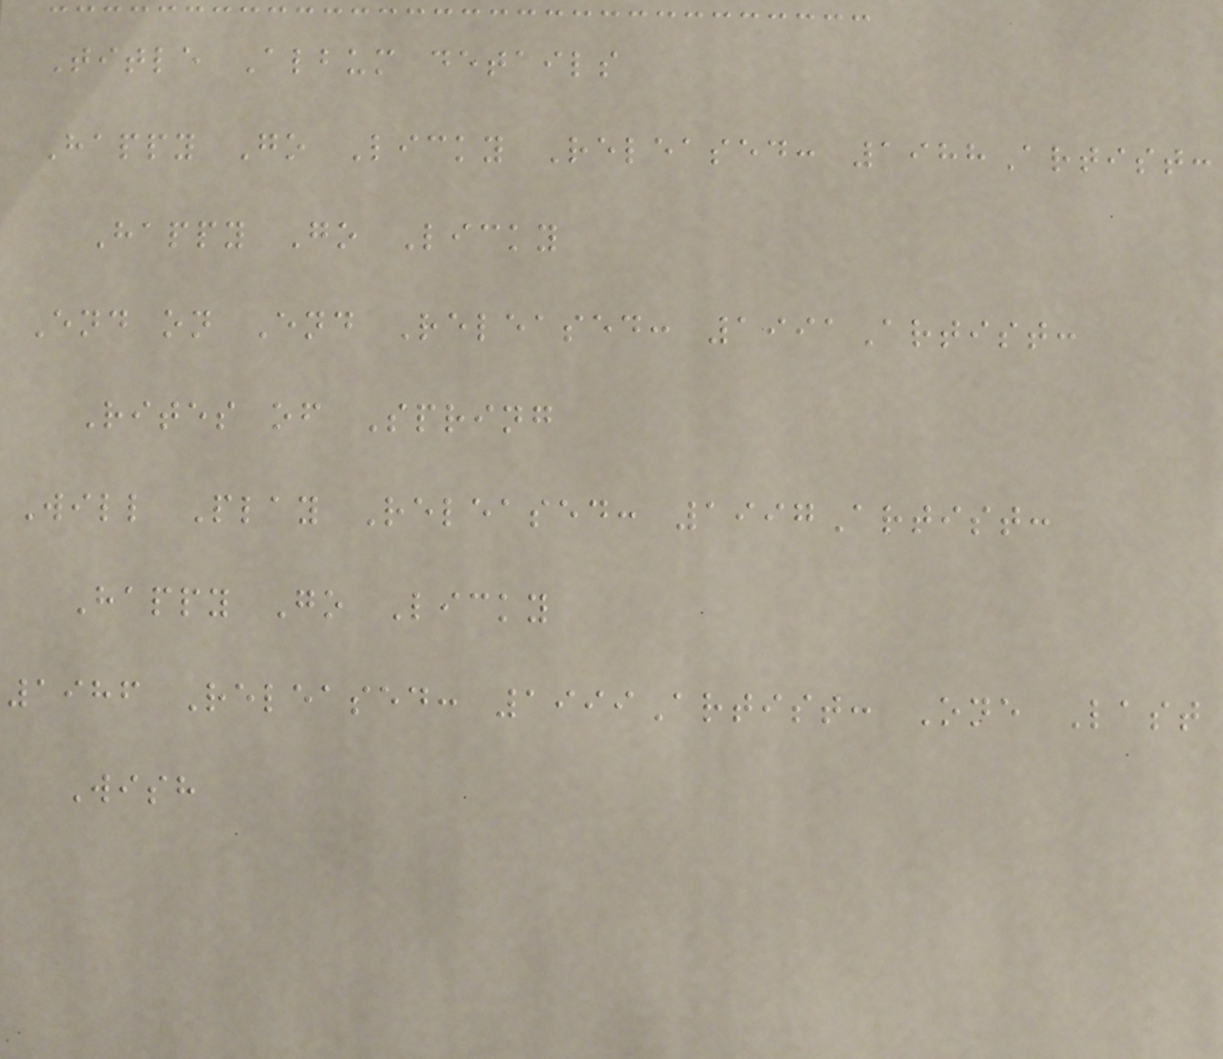Title Album details
Happy Go Licky Released: 1988Artist:
Happy Go Licky
End on End Released: 1991Artist:
Rites of Spring
Will Play Released: 1997Artist:
Happy Go Licky
1986 Released: 1999Artist: One Last
Wish
